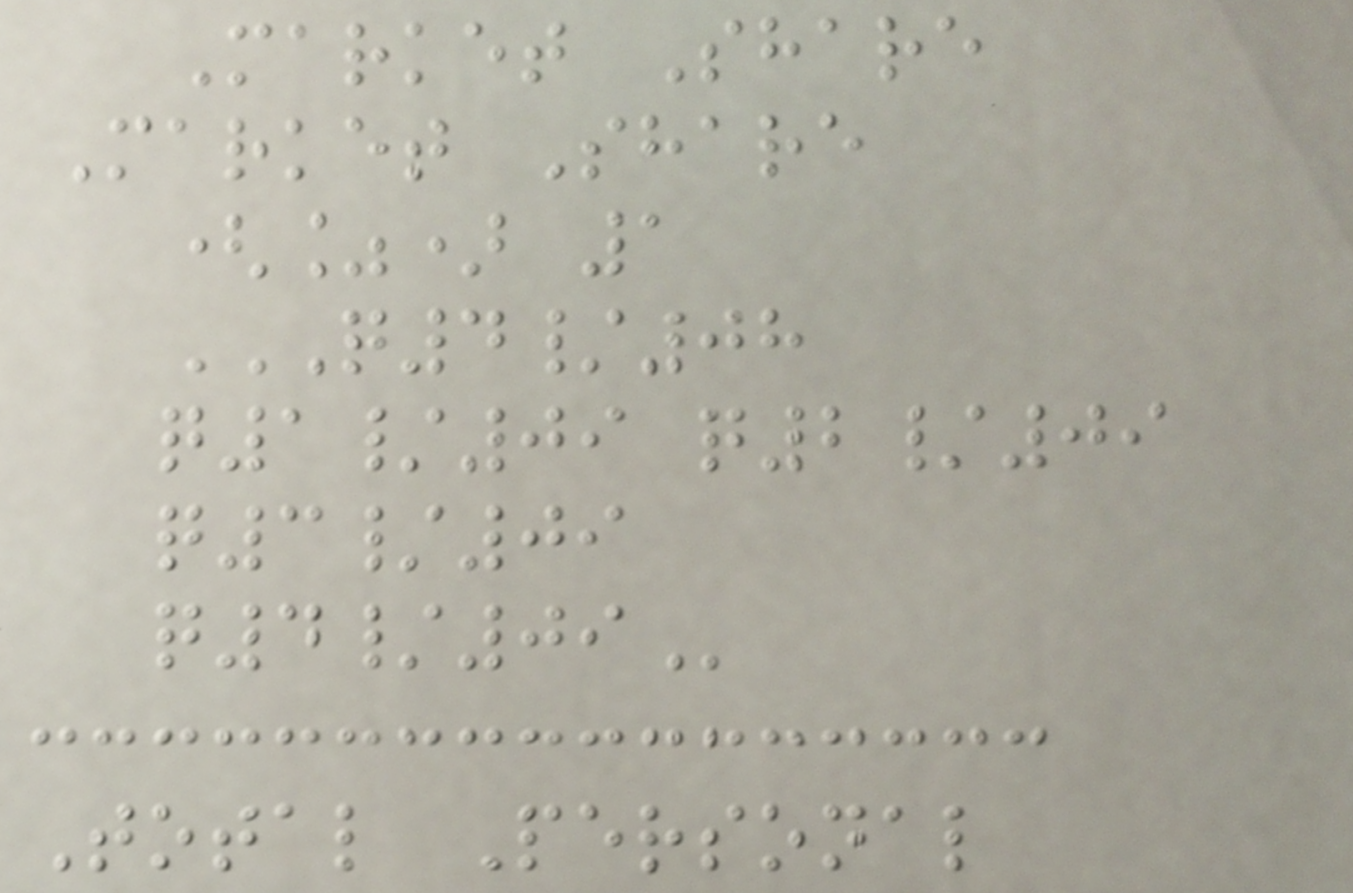Market Share
Market Share
(%) 1
Q4/08
Q1/09 Q2/09
Q3/09
Q4/09
Total Personal
